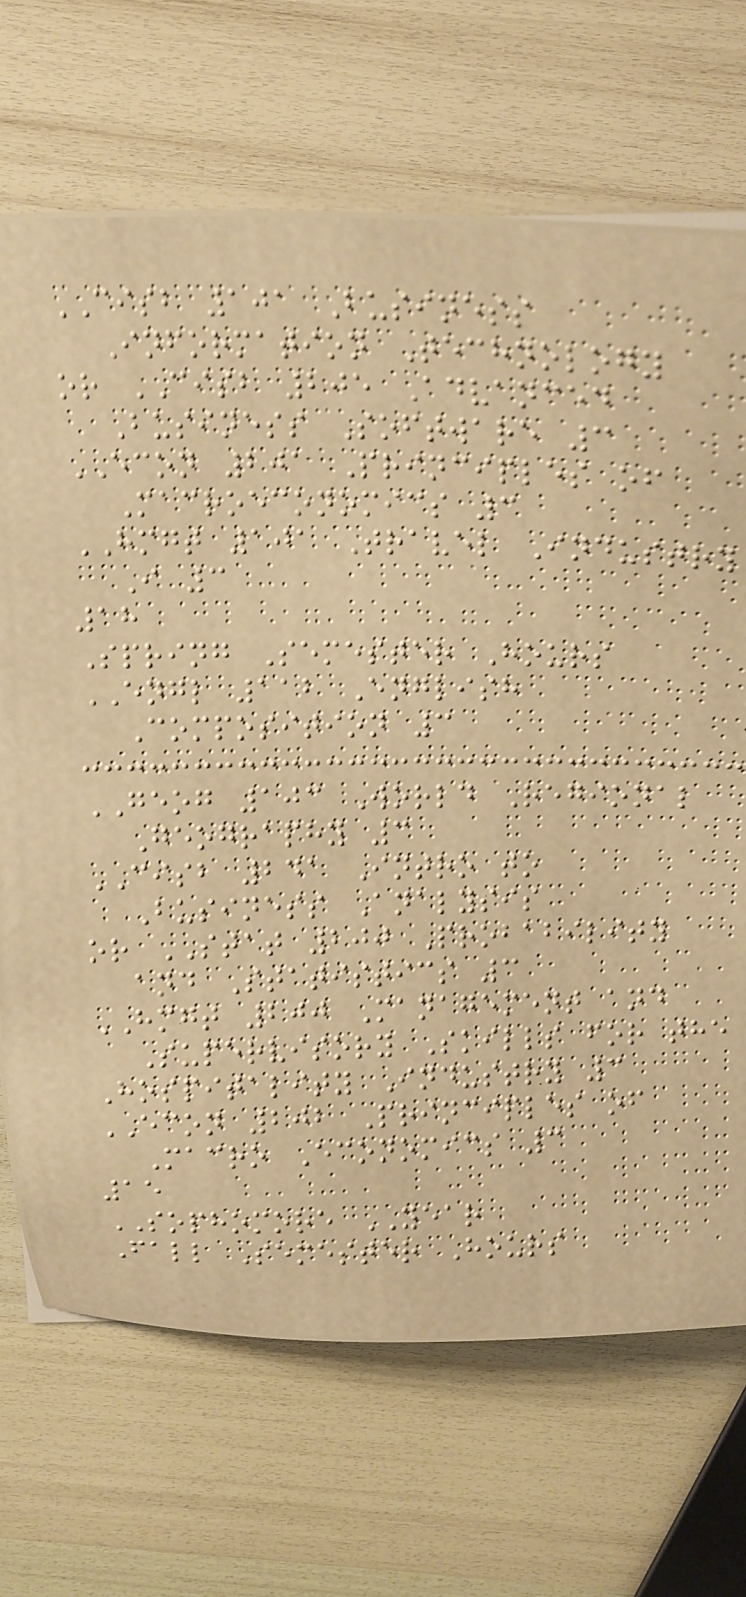CISB 101 Business
Information Technology
or CISB 205 Advanced
Business Software 3
ECON 201 Principles of
Macroeconomics 3
HMGT 101 Travel Industry
I 3
18
Spring Semester Hours
ENGL 112 English
Composition 3
GEOG 103 World Regional
Geography 3
CISB 241 Intro to
Business Analysis
or STAT 200 Probability
and Statistics 3
HMGT 200 Management and
Supervisory Skills for the
Hospitality Industry 3
ECON 202 Principles of
Macro Economics 3
15
SOPHOMORE YEAR
Fall Semester Hours
